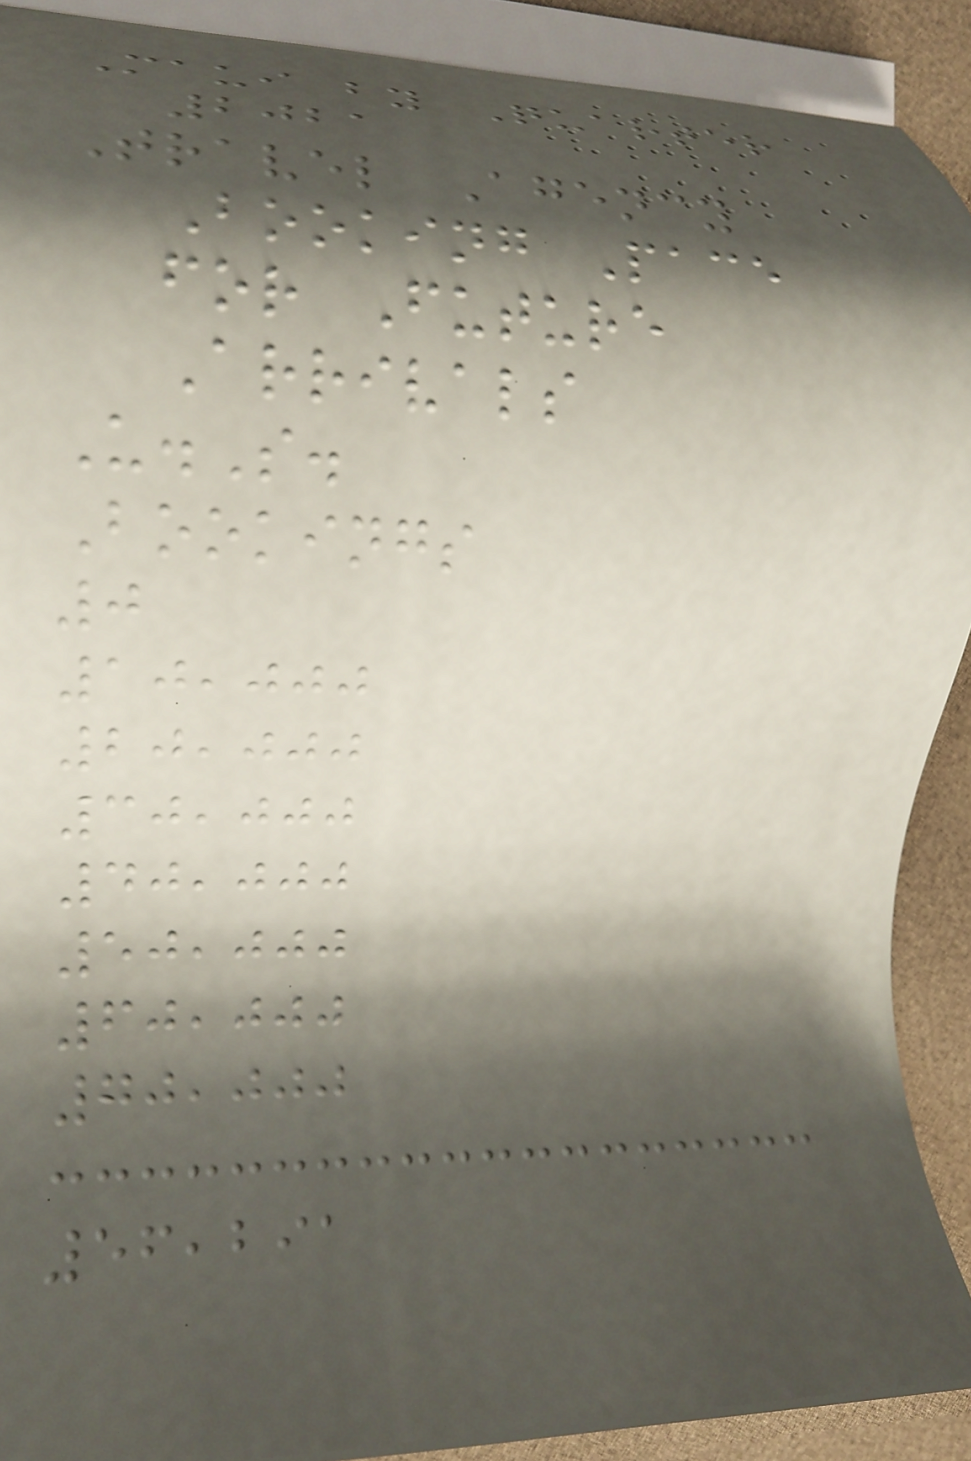Maui by Quarter
2021
Travel Agency
Booking Pace
for Future
Arrivals
U.S.
Bookings
0
10,000
20,000
30,000
40,000
50,000
60,000
70,000
56,291
